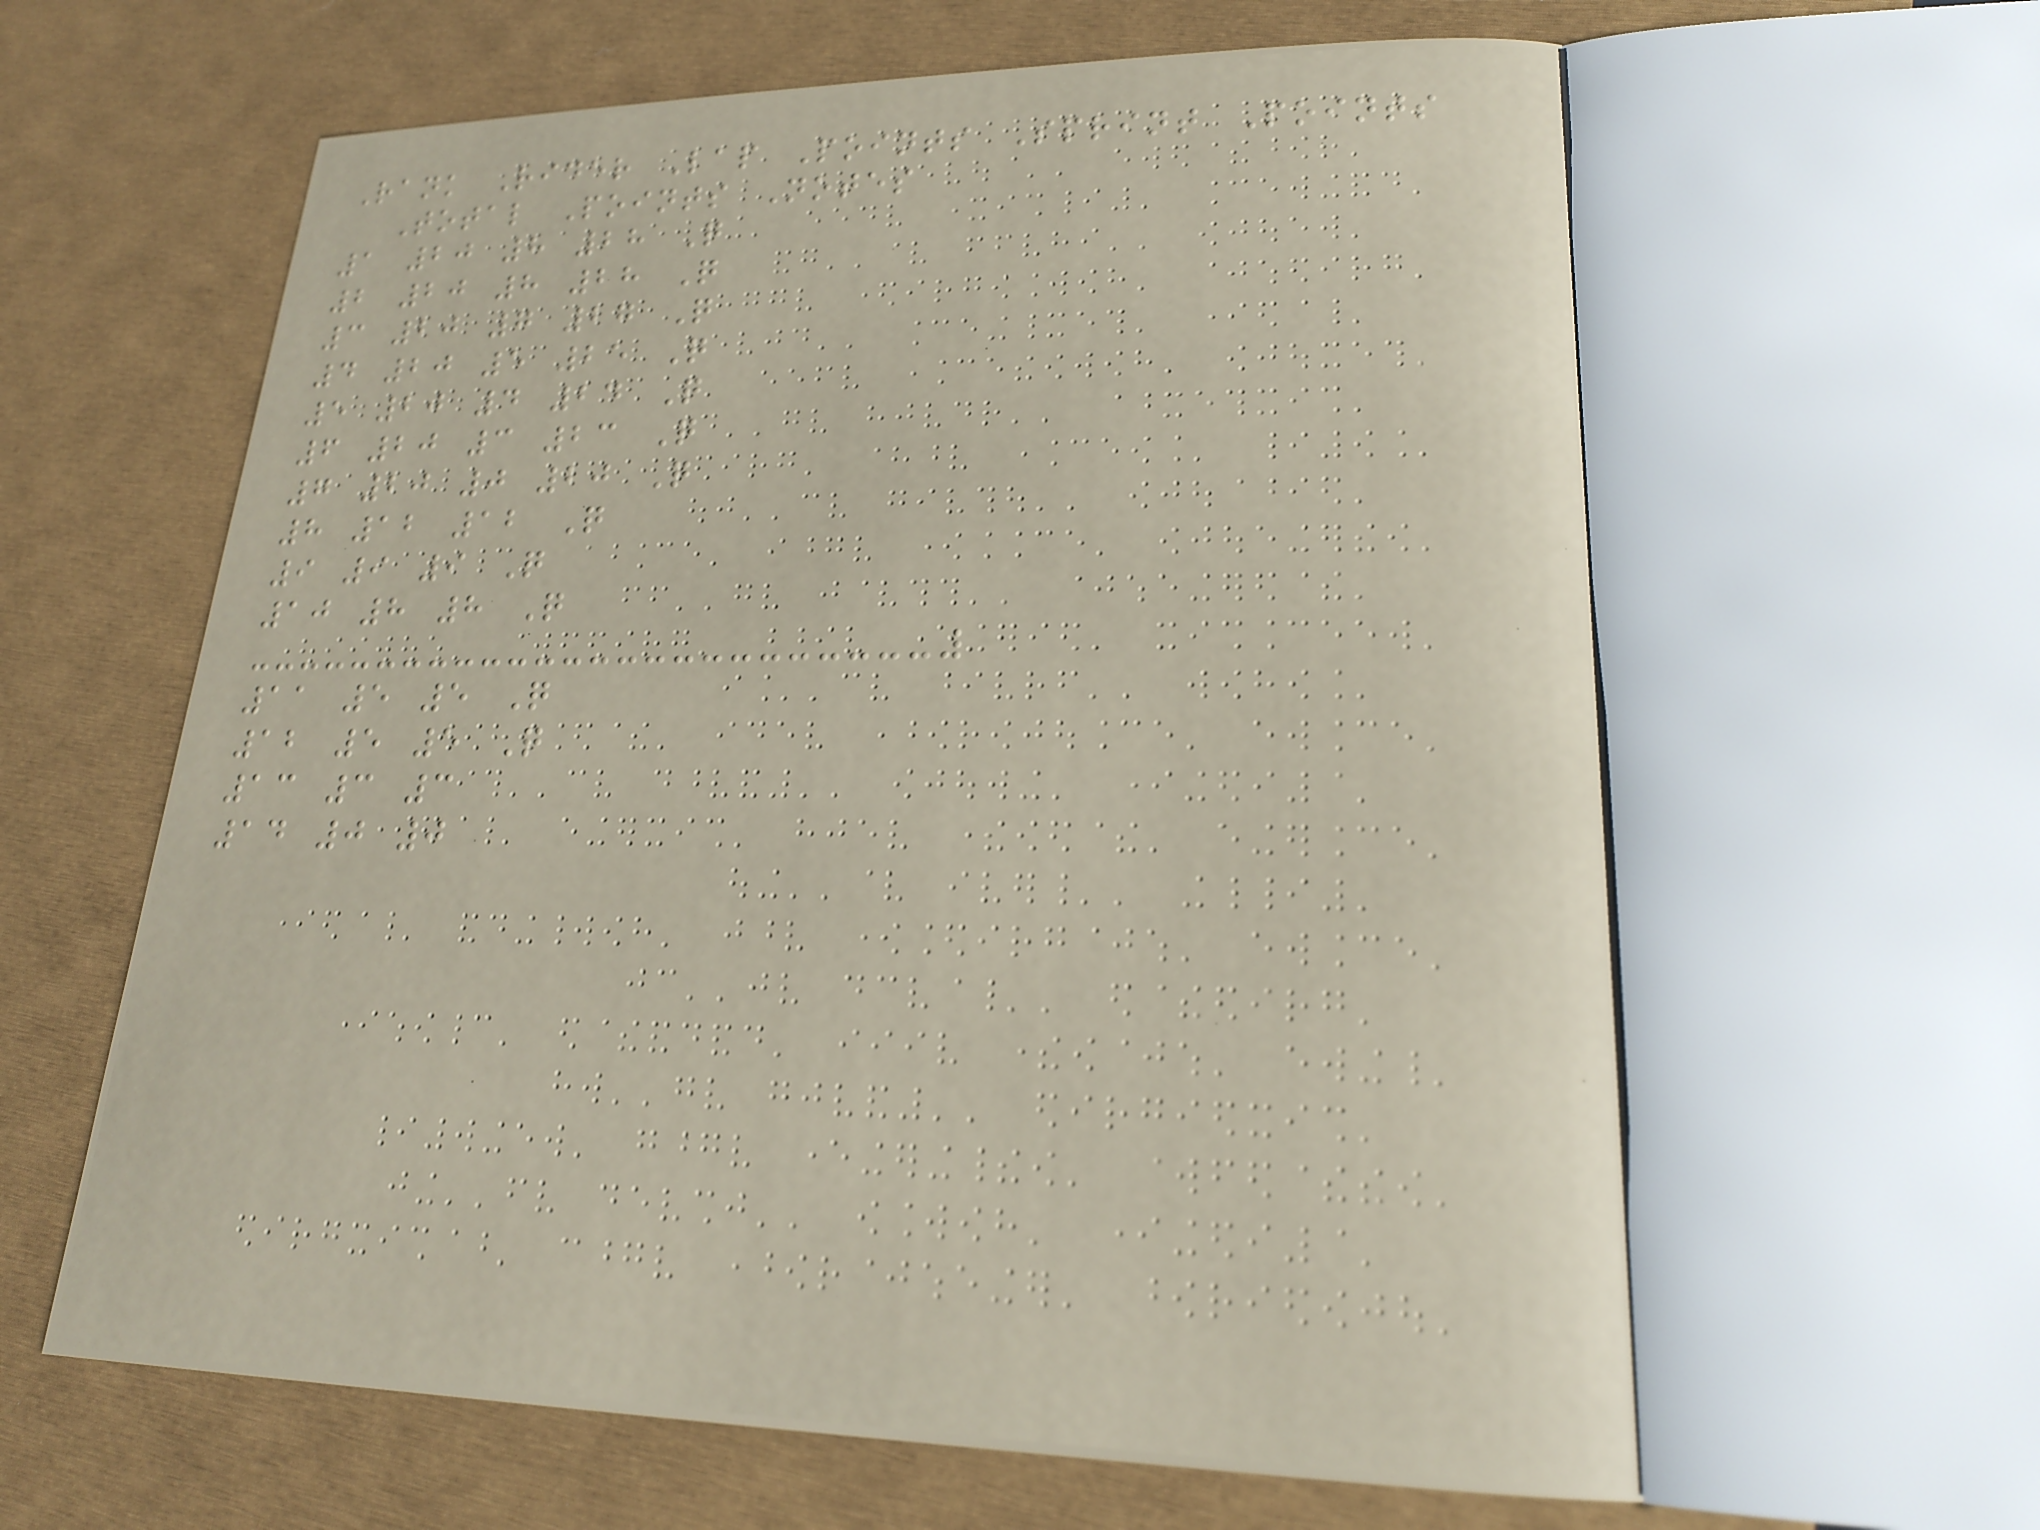Rank Rider Lap Points Sprint Points
Total Points Notes
1 20 8 28 Q
2 20 8 28 Q
3 20 7 27 Q
4 20 5 25 Q
5 20 4 24 Q
6 20 3 23 Q
7 20 0 20 Q
8 12 12 Q
9 9 9 Q
10 8 8 Q
11 5 5 Q
12 5 5 Q
13 3 3
14 0 0
